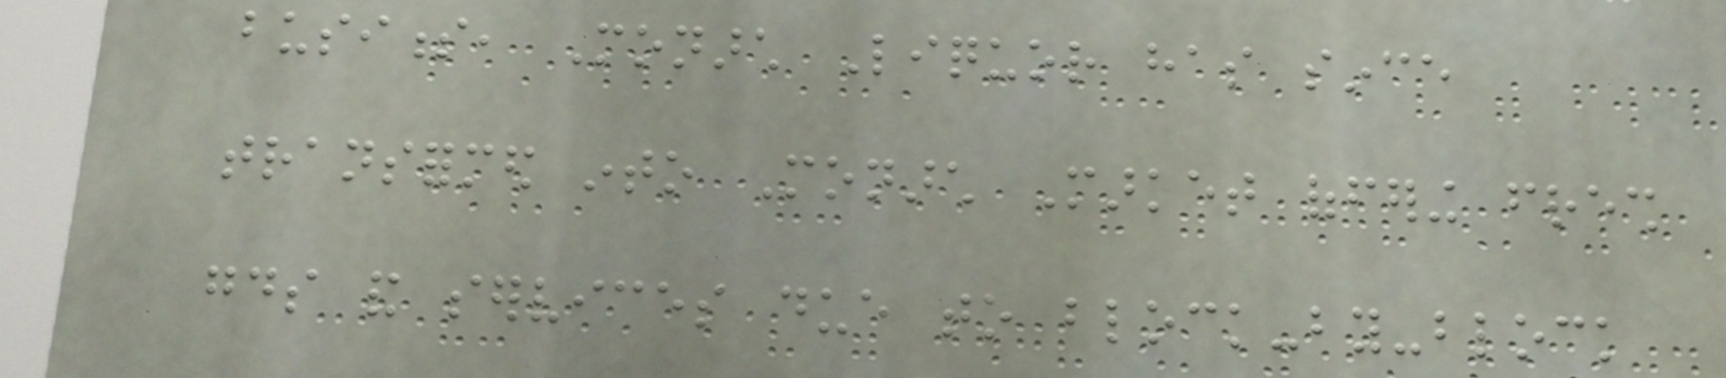business, Monarch Liquor has since
transformed into Monarch Market offering fresh
goods and services due to block-by-block
